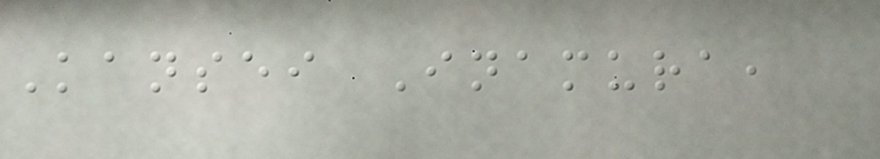Kansei Inamura,
